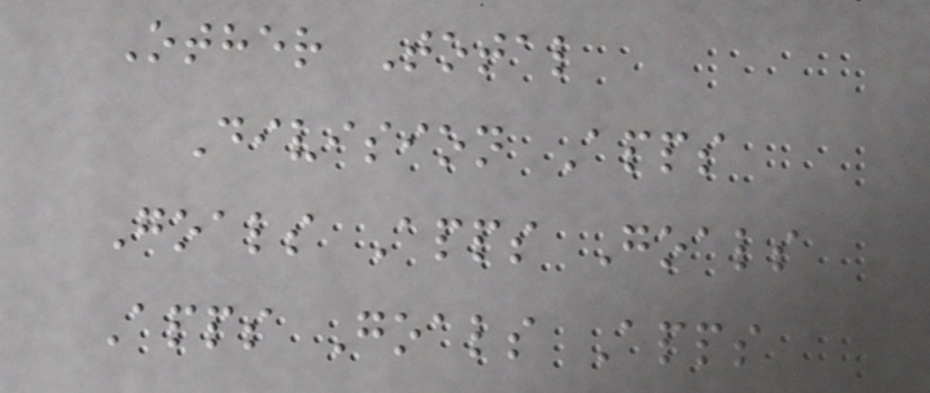Other Total
Division Apps
Goals Apps Goals
Apps Goals Apps
